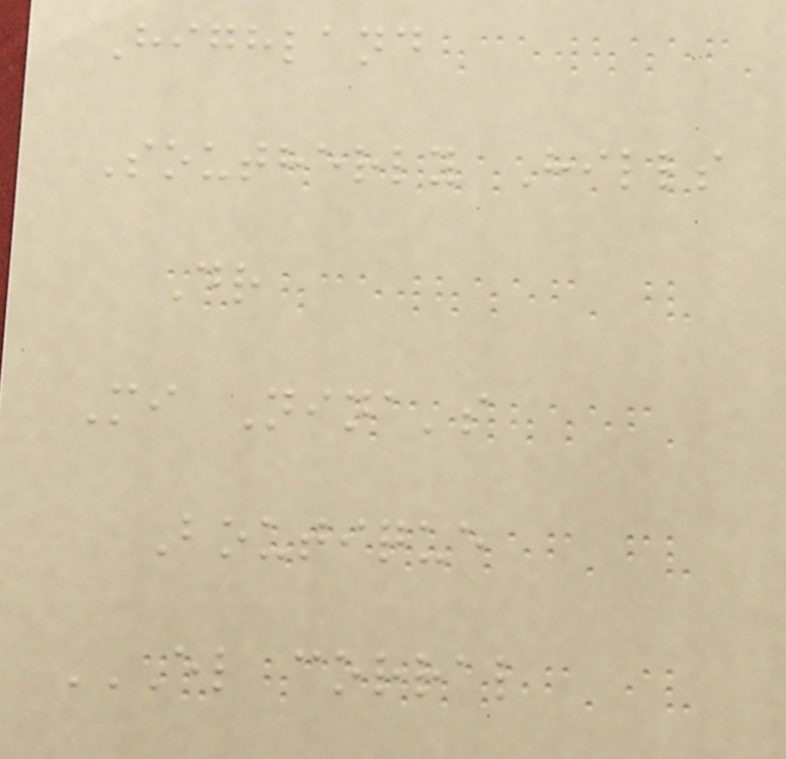Highland
Southerly Hills
Dr
Mi Nina's
Boutique
EL CORRAL
